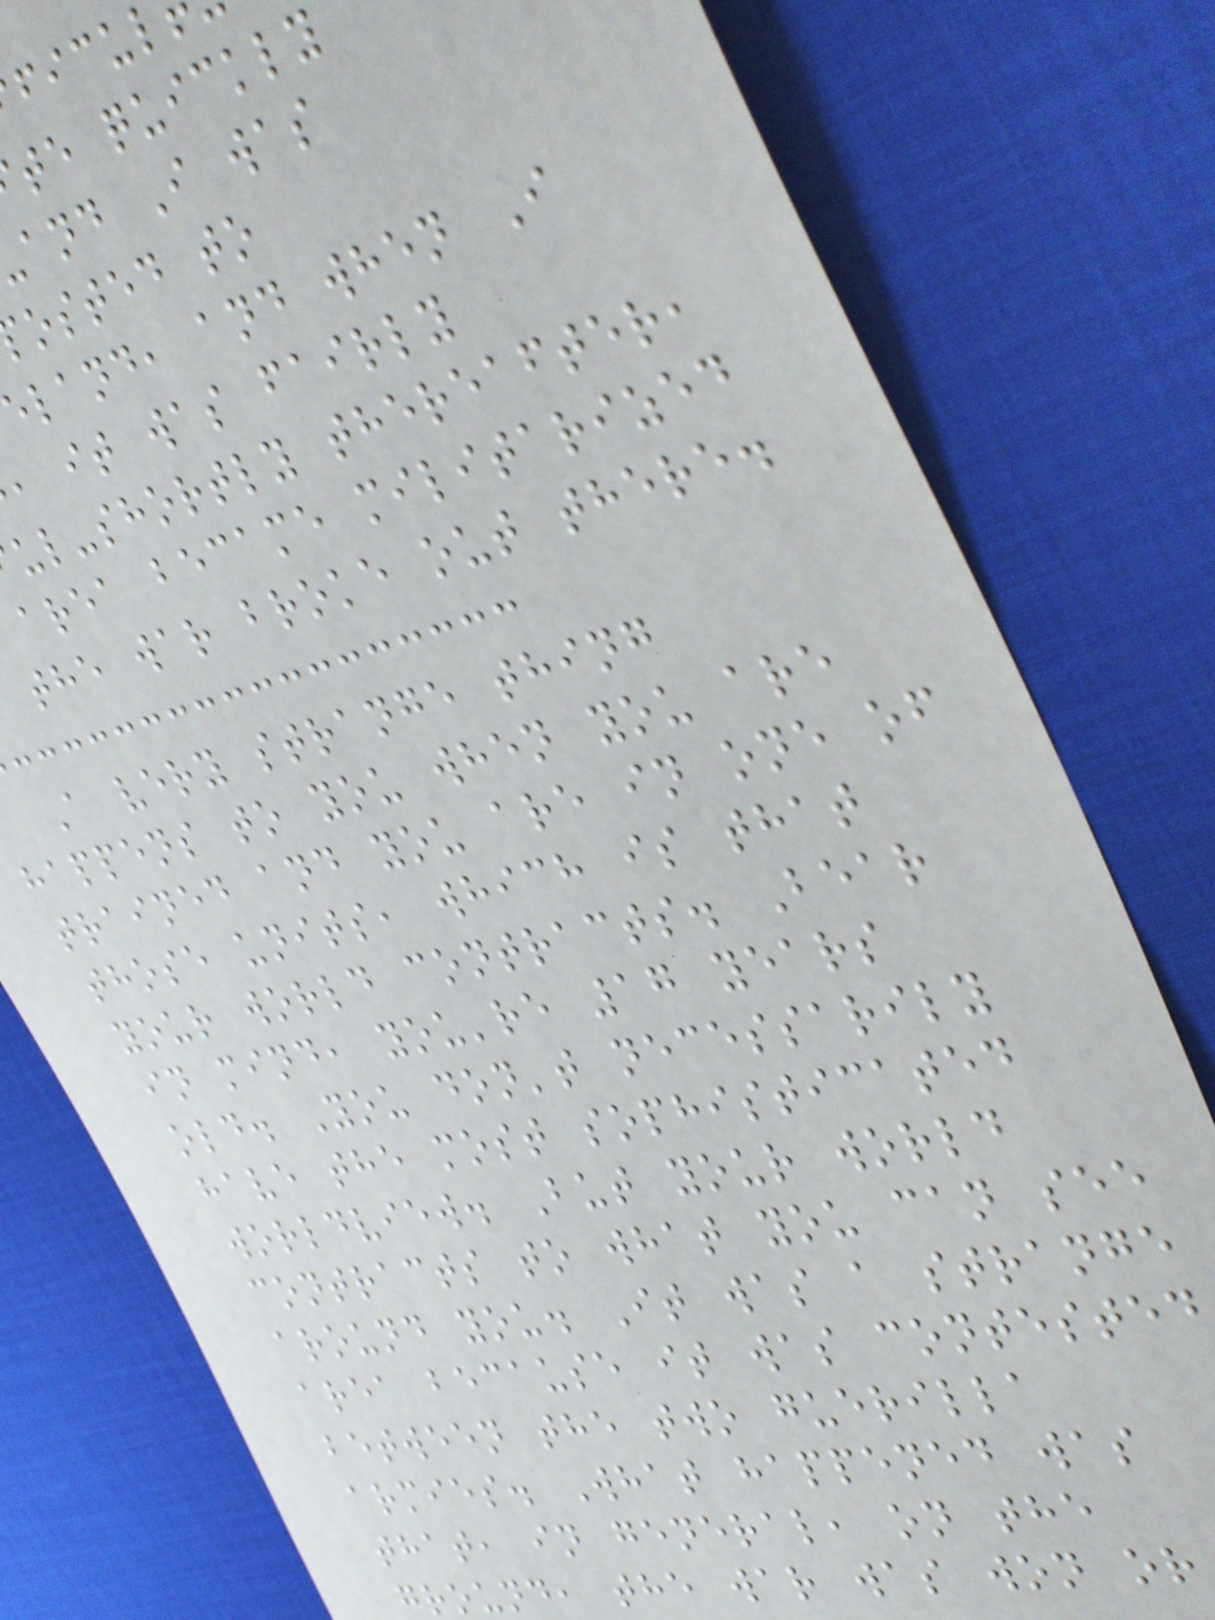te quickly
and I was
osted to
eland, and when I
, it was fairly
ul-shortly thereafter,
area became militarized
the war broke out there.
A very strange thing
happens to you when you are
trained and you are in one of
those units, which is that
your world contracts. Bear
in mind, you're 17 years
old. You don't necessarily
have the most sophisticated
worldview. But your world
contracts to what you can see
around you. It was a strange
area because it was contested
between the two guerilla
armies. What happened was
that, in general, on the
ground, the war was won or
